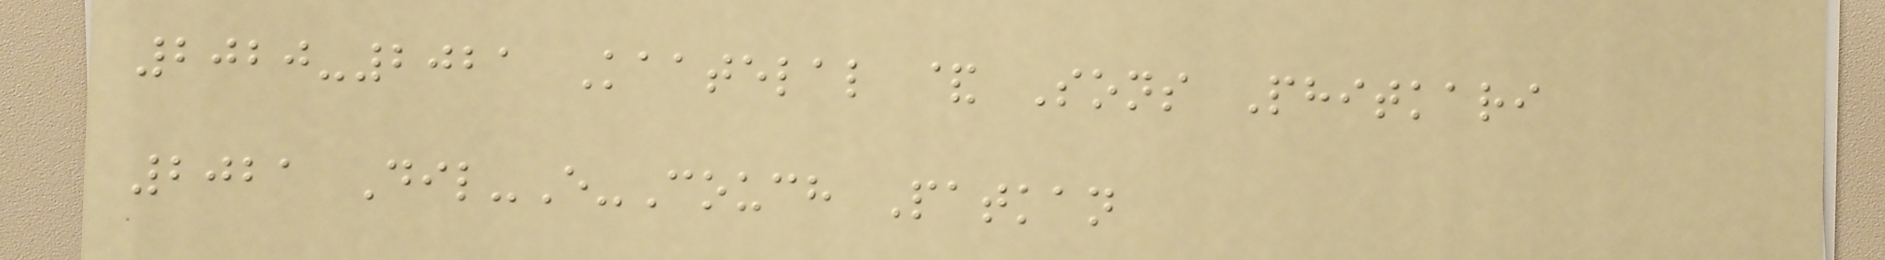2020-2021 Kaatelal & Sons Phitkari
2021 Dil-E-Couch Patkan
